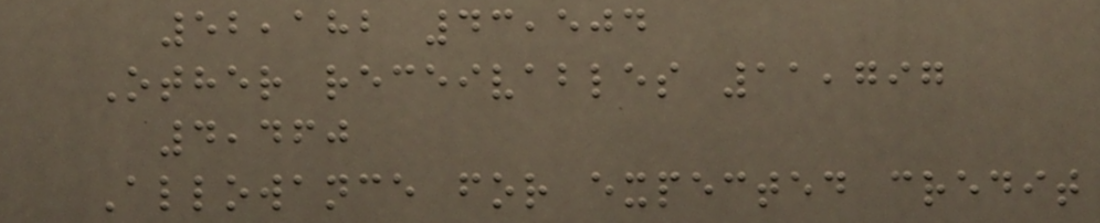52,182 43,504
Other receivables 11,797
4,460
Allowance for expected credit
